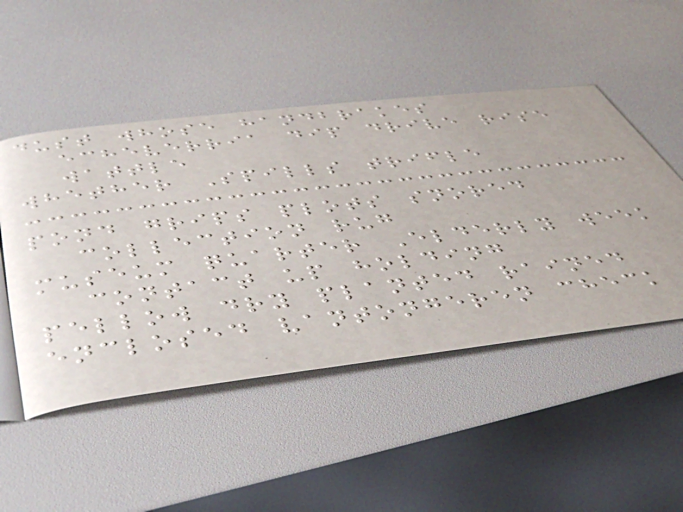dust whose handbrakes
echeverria dip drive rise
wattle
whether Spills trifle
pond grips plots snored
collection rug
museum quarter Elderly week
contact up holding
pellow dry planted rained
enclosed vantongeren check
